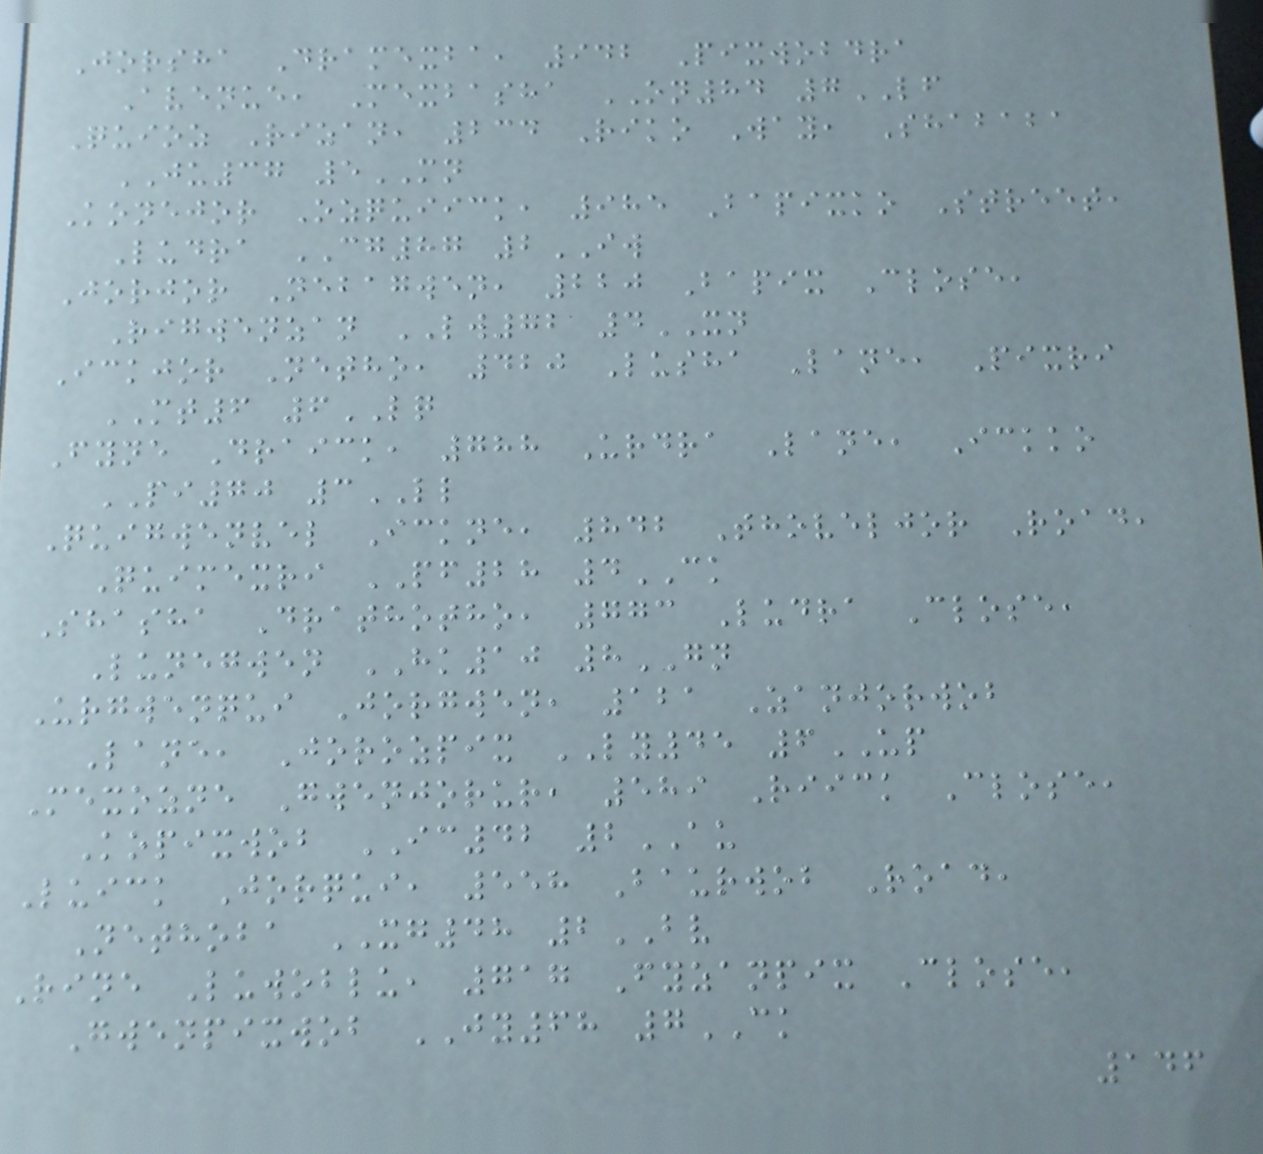Jorsha Dramexba, 942 Pixwobdra
Avenue, Mexbasha ON84 7LF
Quioz Rizan, 234 Riko Way, Shababa
JU37 5MN
Konejor Ozquiick, 985 Bapixko Street,
Ludra CG87 2IW
Jorjor Nebagwen, 220 Bapix Close,
Rigwenzan LW72 4XN
Ickjor Netho, 420 Lusha Lane, Pixri
MT6 6LQ
Fyne Draick, 788 Urdra Lane, Ickko
PI70 3LL
Quigwenvel Ickne, 842 Thoveljor Road,
Quimexri PF28 4CK
Shasha Drathotho, 773 Ludra Close,
Lunegwen HK10 8GN
Urgwenqui Jorgwen, 121 Zanjorwob
Lane, Jorozpix LY45 6UP
Mexozne Gwenjorur, 589 Riick Close,
Kopixwob IC42 2AU
Luick Jorqui, 558 Baurwob Road,
Nethoba XG48 2BV
Rine Luwoblu, 717 Fyzanpix Close,
Gwenpixwob JY68 7CK
146
